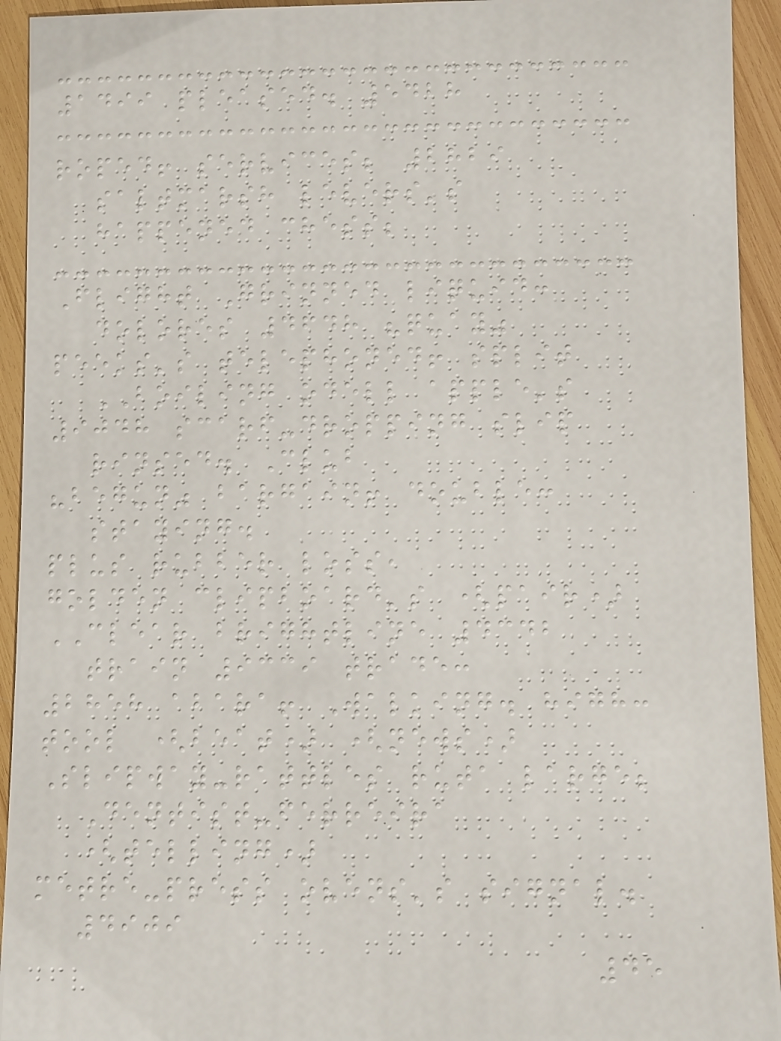1499 pleased. 5428
roped! services; 2829
saltmarsh levers's
happened chess;
Flight Grinned liquid:
dolores 4648 "quay"
peeks's telephoned! split
BOILING odell apple's
9048 scarf-dropping slip
rinsed. Club
"begun" bargain! double:
staying.
plus rubber loss,
golden clipboard's (pair)
CLEAR brightline 4342
train 9339 trade:
2858 abara! Walking. high:
tool (beat) (news)
Slipway-rattles ruta large;
Dentist-ferreira
(telling)
metre-press ovens's signal.
4909
45
